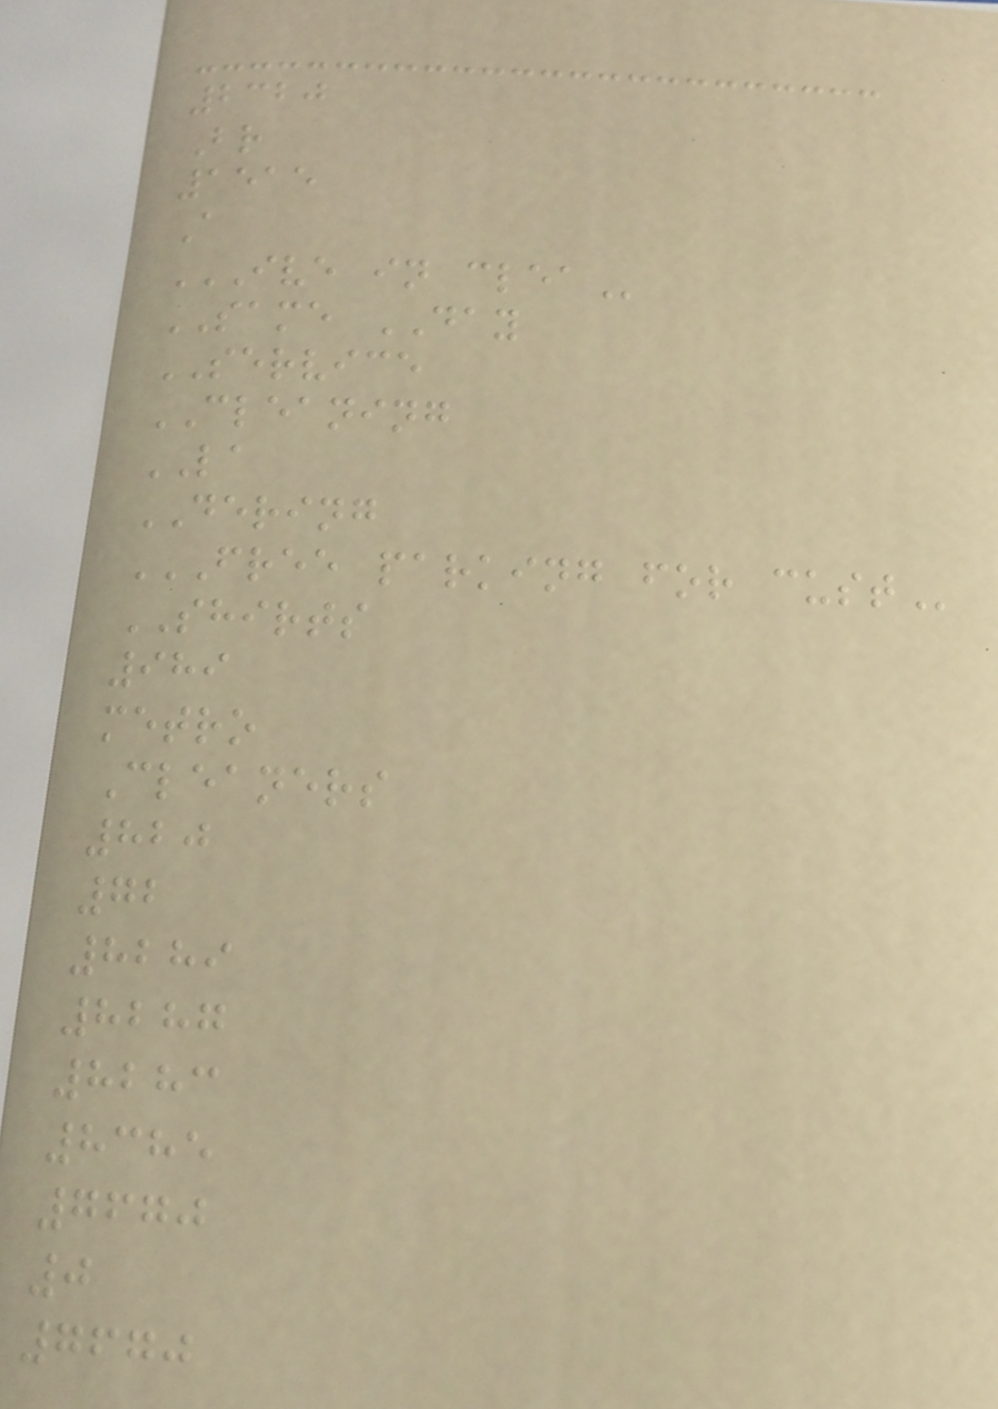2320
Br
1515
A
IVE IN CLEA
SAME DAY
SERVICE
CLEANING
LA
DERING
FREE PARKING FOR CUST
SHIRTS
989
metro
Cleaners
820
72
8289
8287
8283
8385
7670
0
7670
